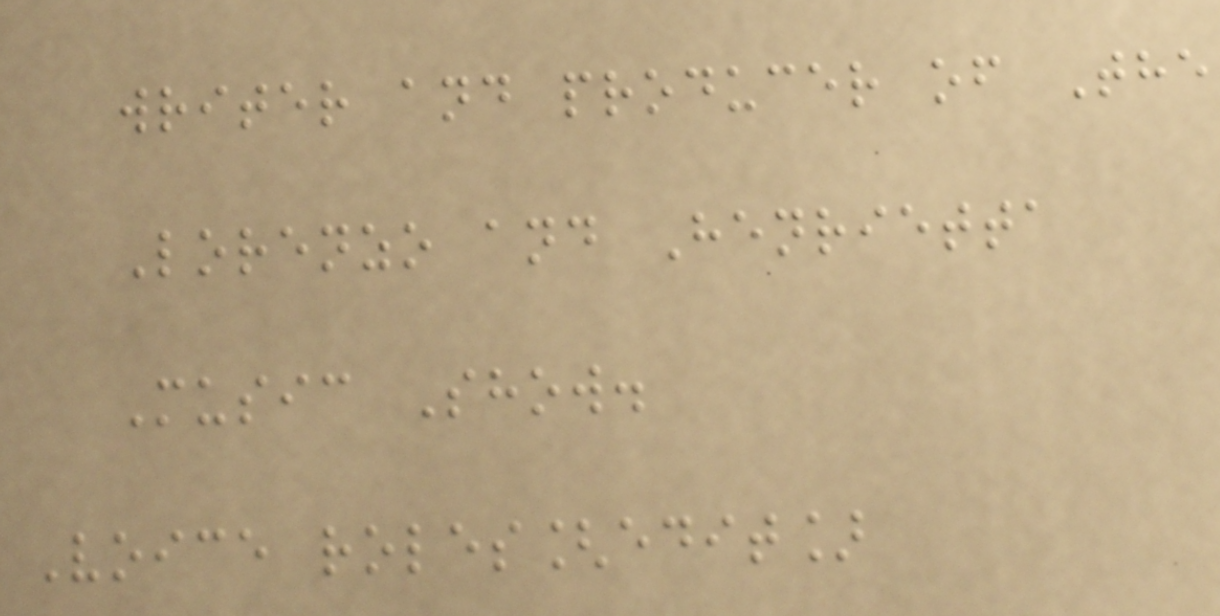writer and producer of The
Lorenzo and Henrietta
Music Show.
Voice roles[edit]
